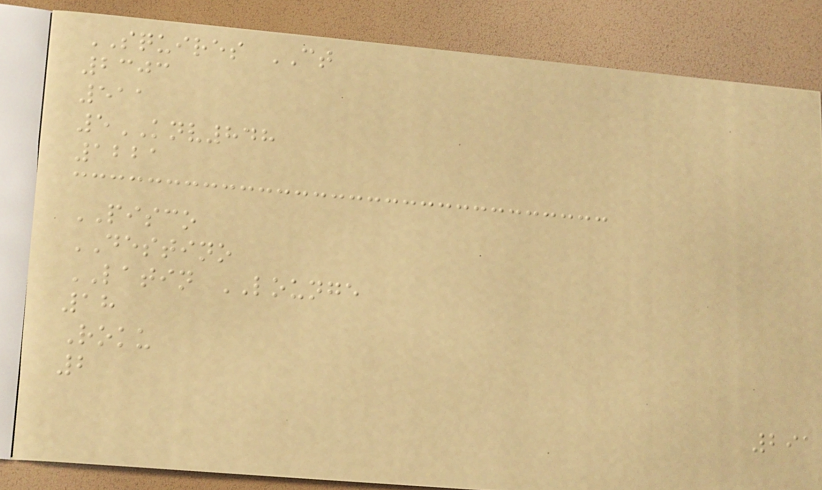SQUIRES CT
2303
511
5KNV848
1221
PISCO
DESTINO
LATIN LOUNGE
18
Roku
2
291
